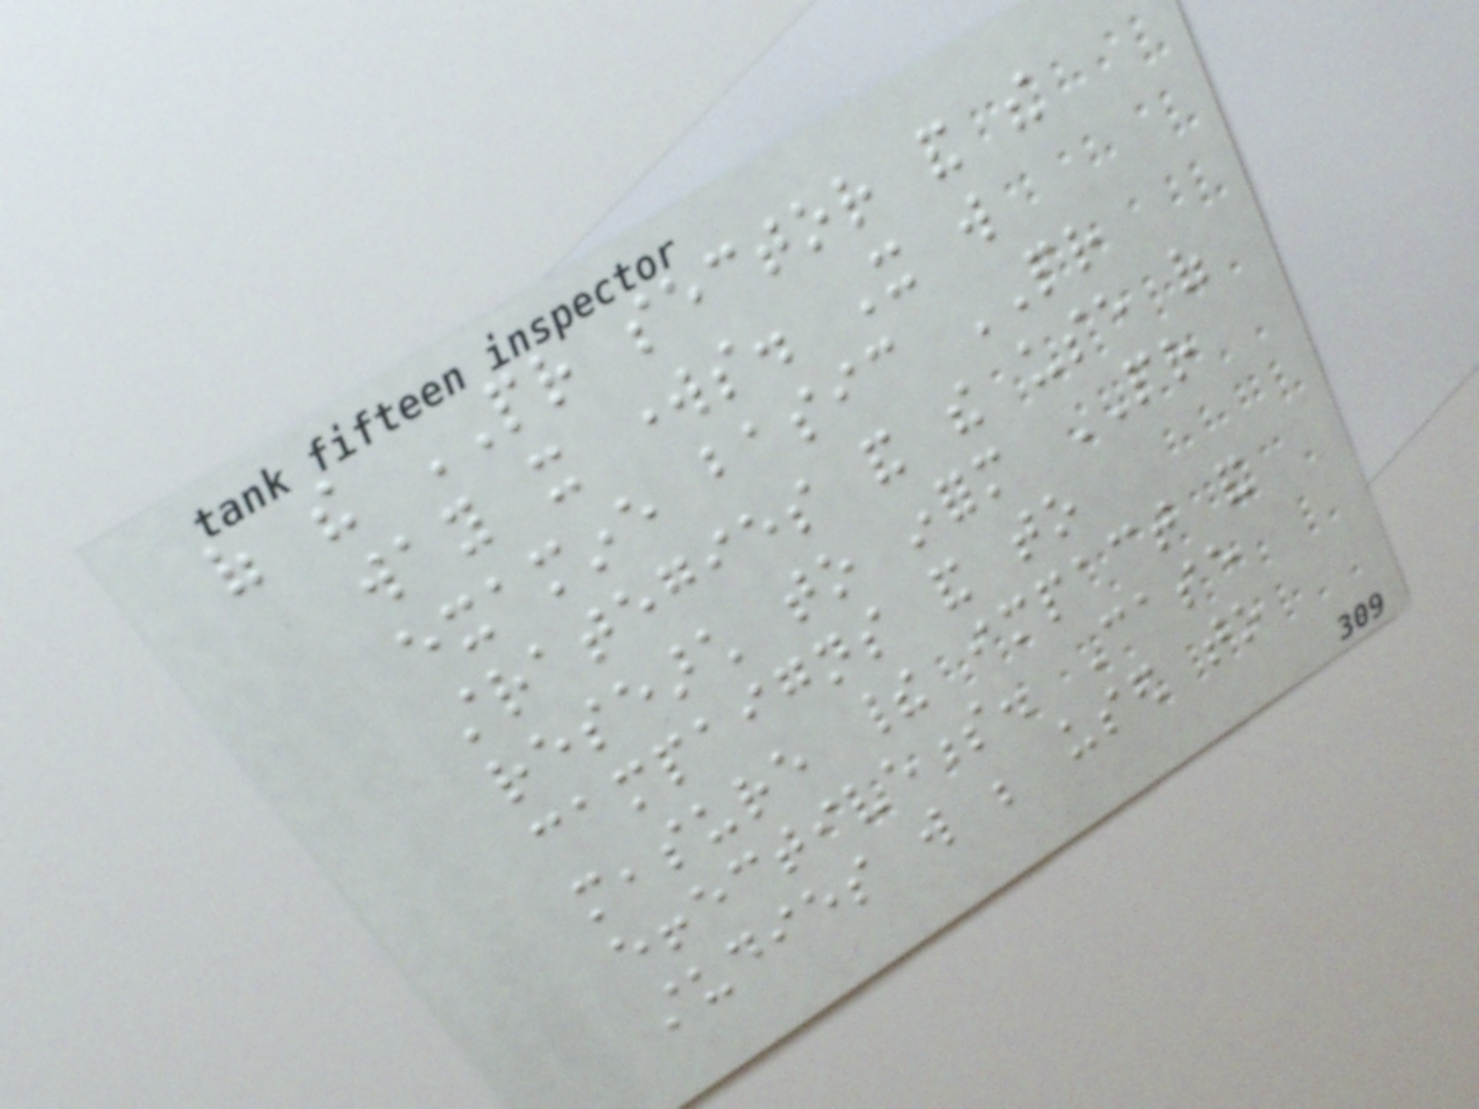of the PR sector and the
way it works. It will
examine basic PR
strategies and the use of
research to inform PR
campaigns and to
measure their impact and
effectiveness. Case
studies will be used to
